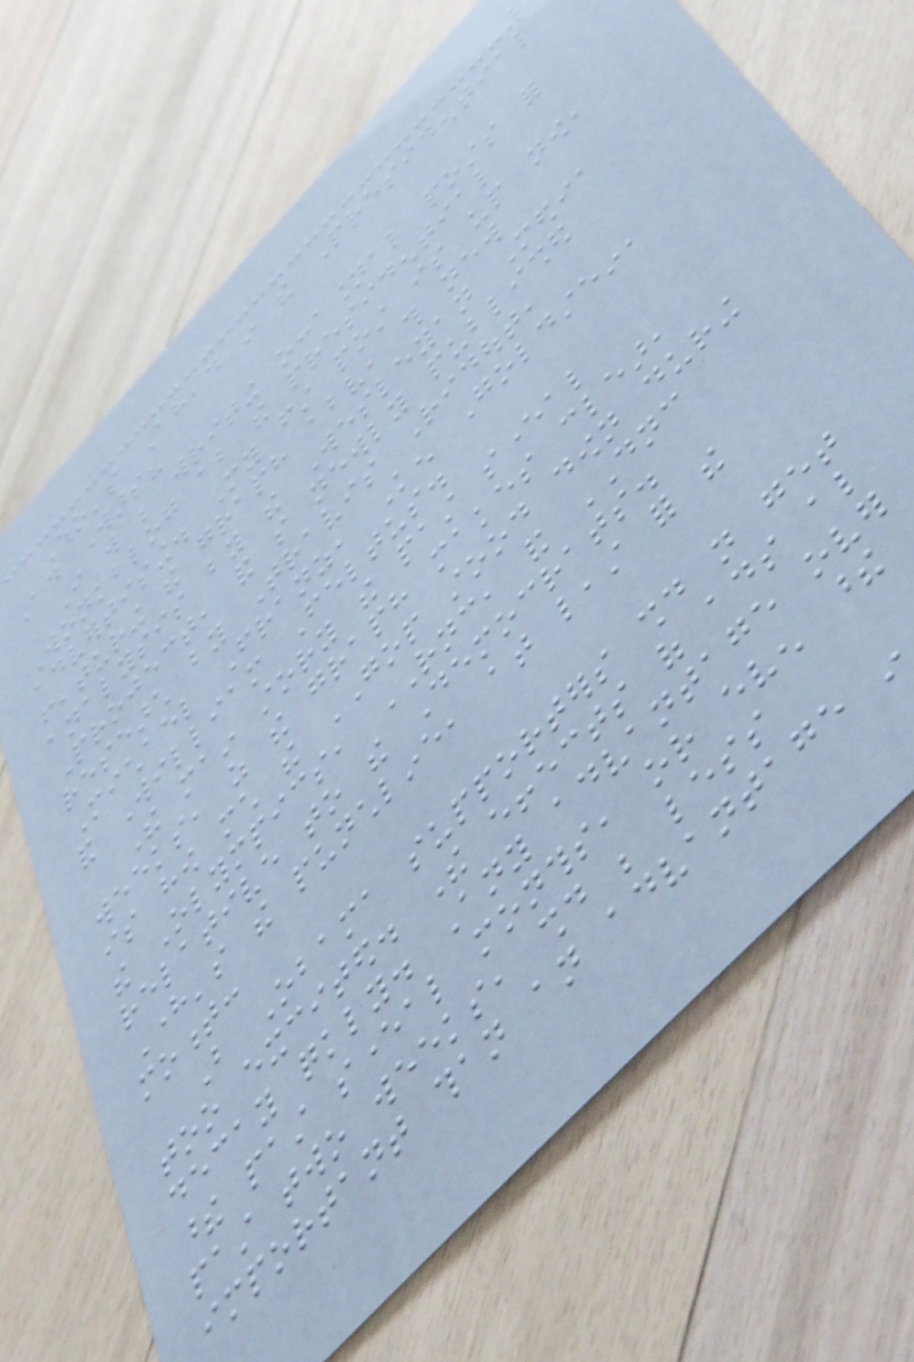Who's Ahead in the Presidential
Ad Wars?
I will be writing occasional posts for
Wonkblog about the presidential
advertising. My first post is up now,
featuring the graph above, this new
analysis by the Wesleyan Media
Project, and so newly published
research by Travis Ridout,
Michael Franz, Ken Goldstein,
and William Feltus.
The main story the past several
weeks, as the graph makes clear,
is how much the GOP stood down during
the Olympics, RNC, and DNC
relative to the Democrats.
Here's the punchline, at least for the
moment:
But Obama supporters should not get
too excited. The effects of ads also
decay quickly. Any advantage over
these past several months, or even these
past two weeks, should be less
important than an advantage in
